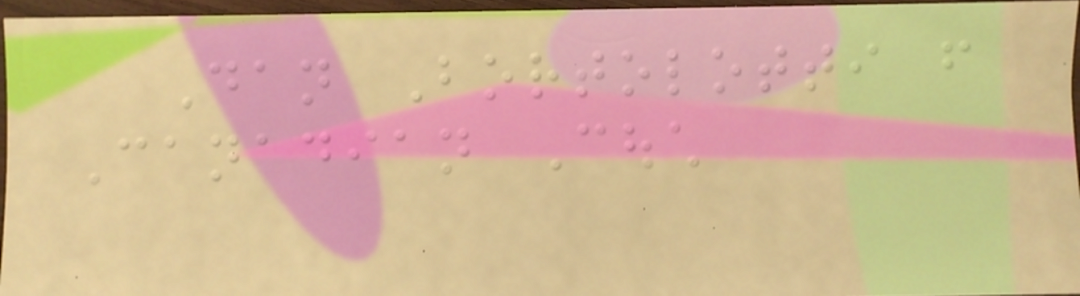Dan Bortolotti from
Canadian Couch
